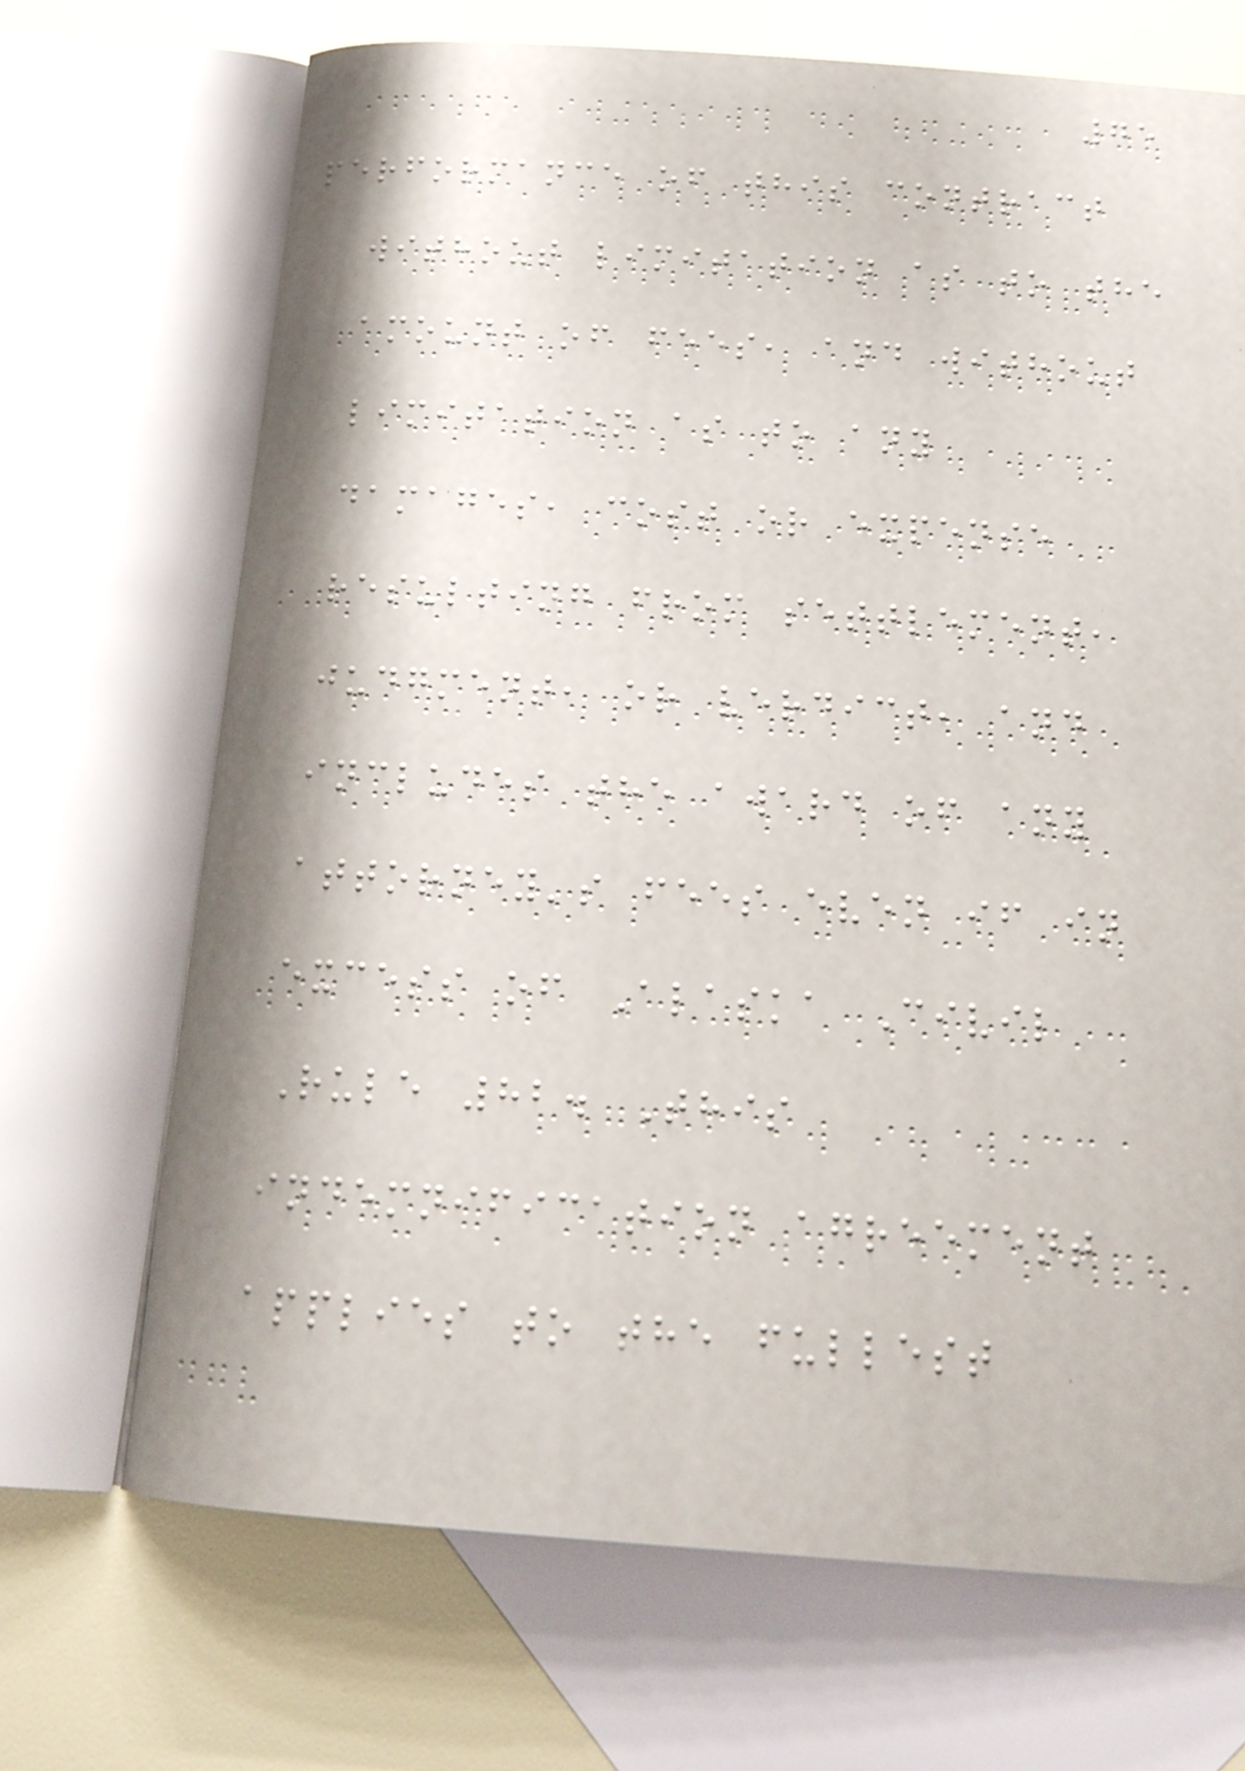75
performance of this contract
without limitation as to the
amount of fees, and without
limitation as to any
damages, cost or expense
resulting from settlement,
judgment, or verdict, and
includes the award of any
attorney's fees even if in
excess of Alaska Civil
Rule 82. This
indemnification agreement
applies to the fullest
